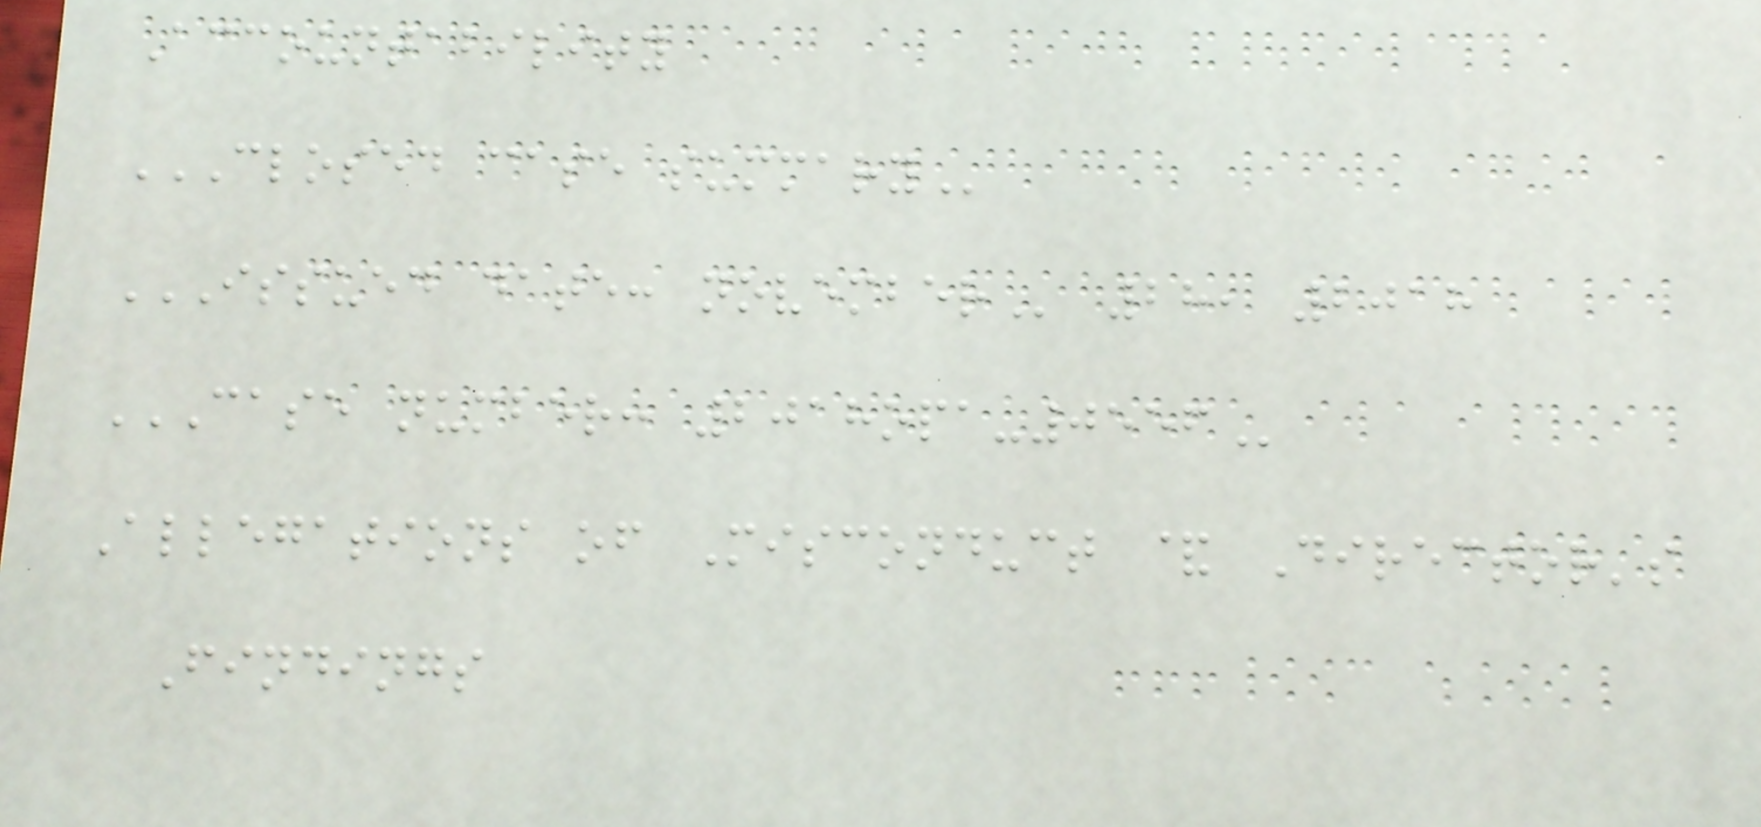Accountability
CLOSED CASE SUMMARY
ISSUED DATE: NOVEMBER 28, 2018
CASE NUMBER: 2018OPA-0556
Allegations of Misconduct & Director's
Findings
